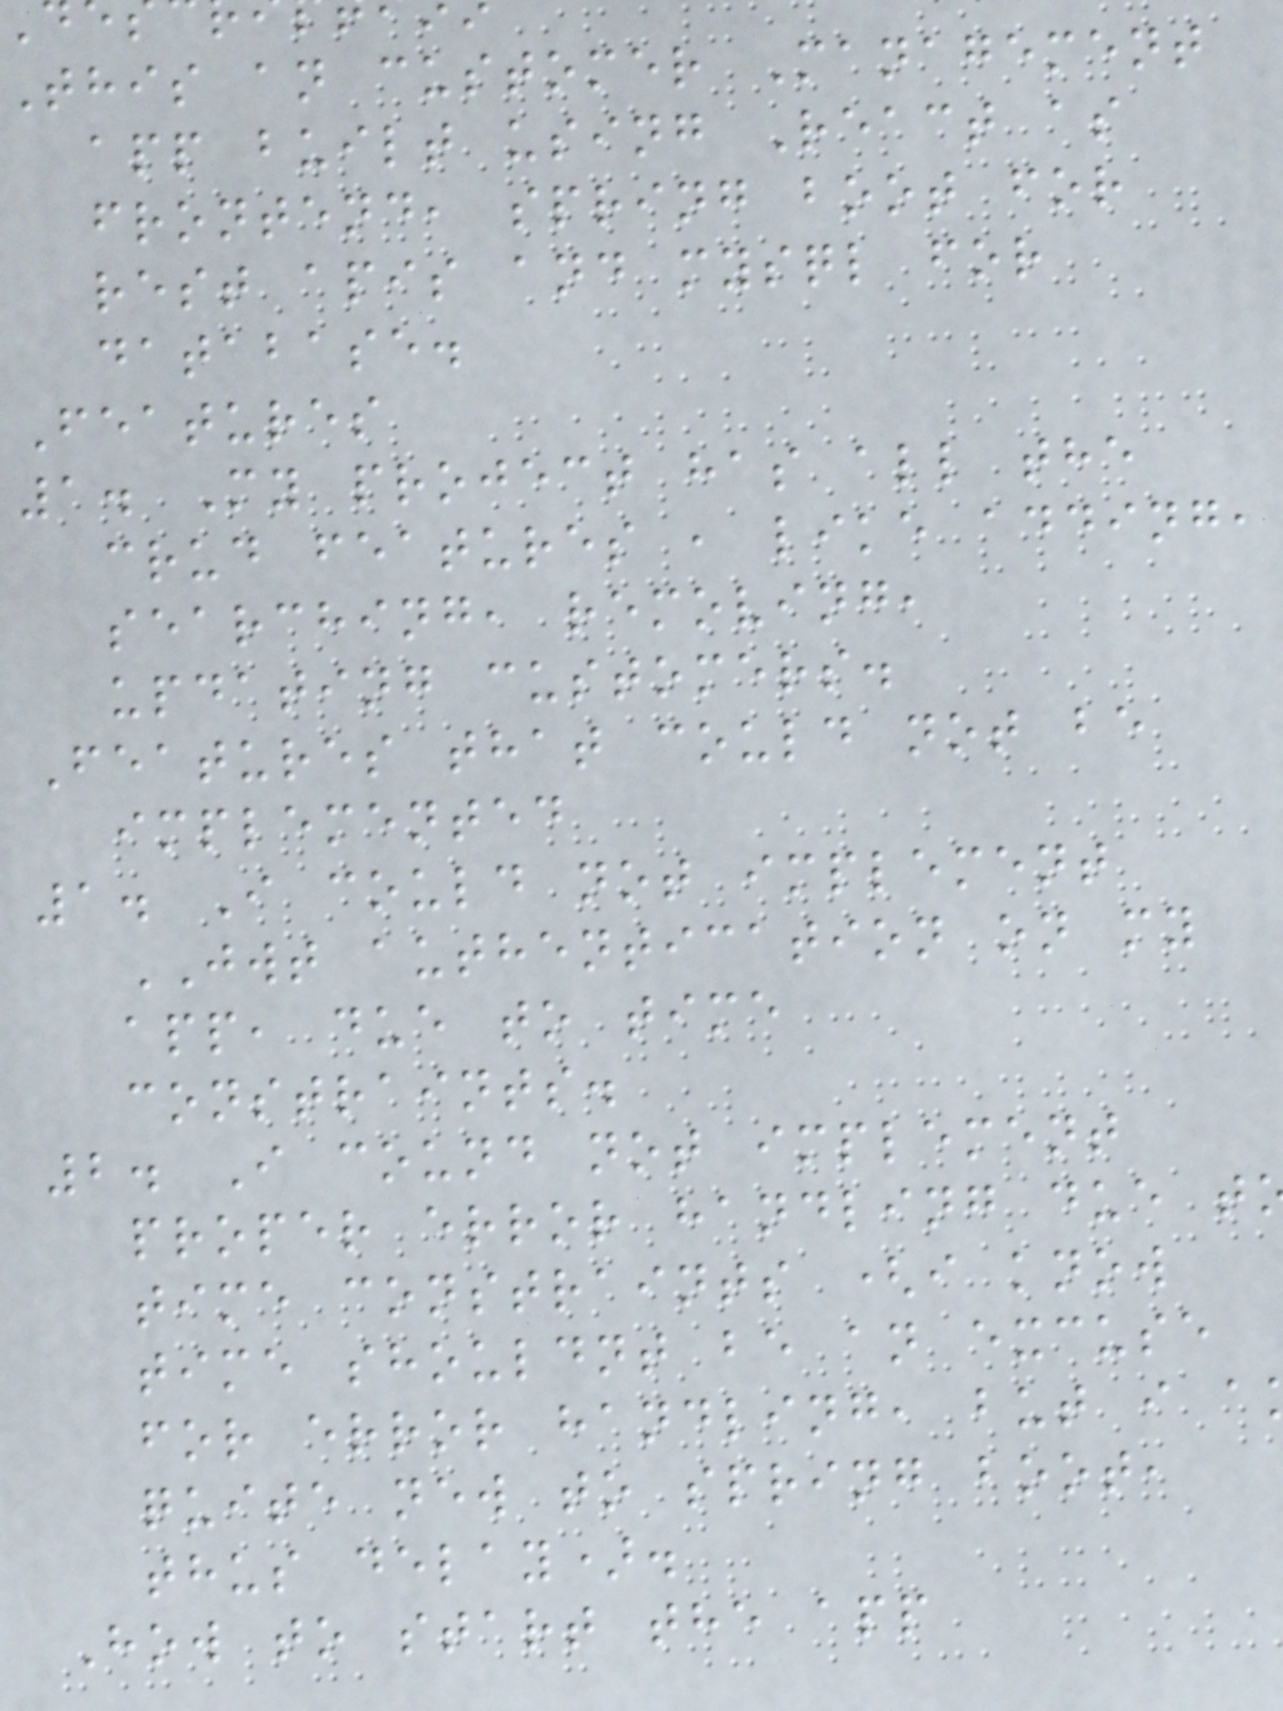This an customer Management
app built using React as
frontend, spring boot for
rest apis and mysql for
database.
Features
1. My project has all the
crud features , like adding,
searching, removing,
updating customers.
Features that could not be
implemented
1. I could not implement
JWT authentication on my
app, due to time
constraints.
2. I cound not implement
proper error handling due t
time constraints (i know
time shouldnt be an excuse
for error handling, but i a
quite new to spring boot,
thus delay).
How to start the app
